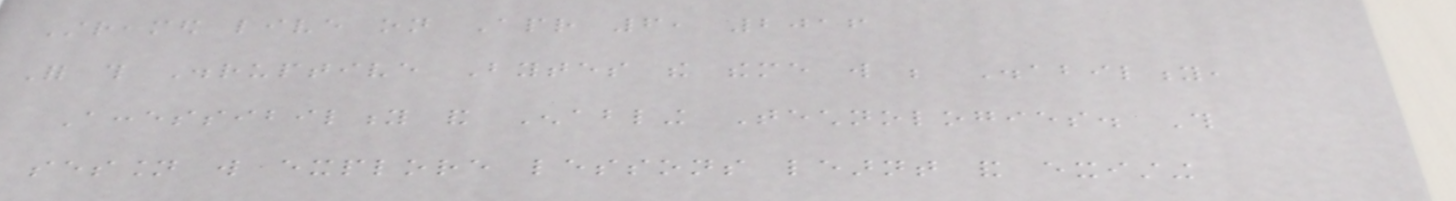Streamed live on Apr 6, 2016
For this Disruptive Bytes the theme will be Disability,
Accessibility and Enabling Technologies. This
session will explore lessons learnt and existing
